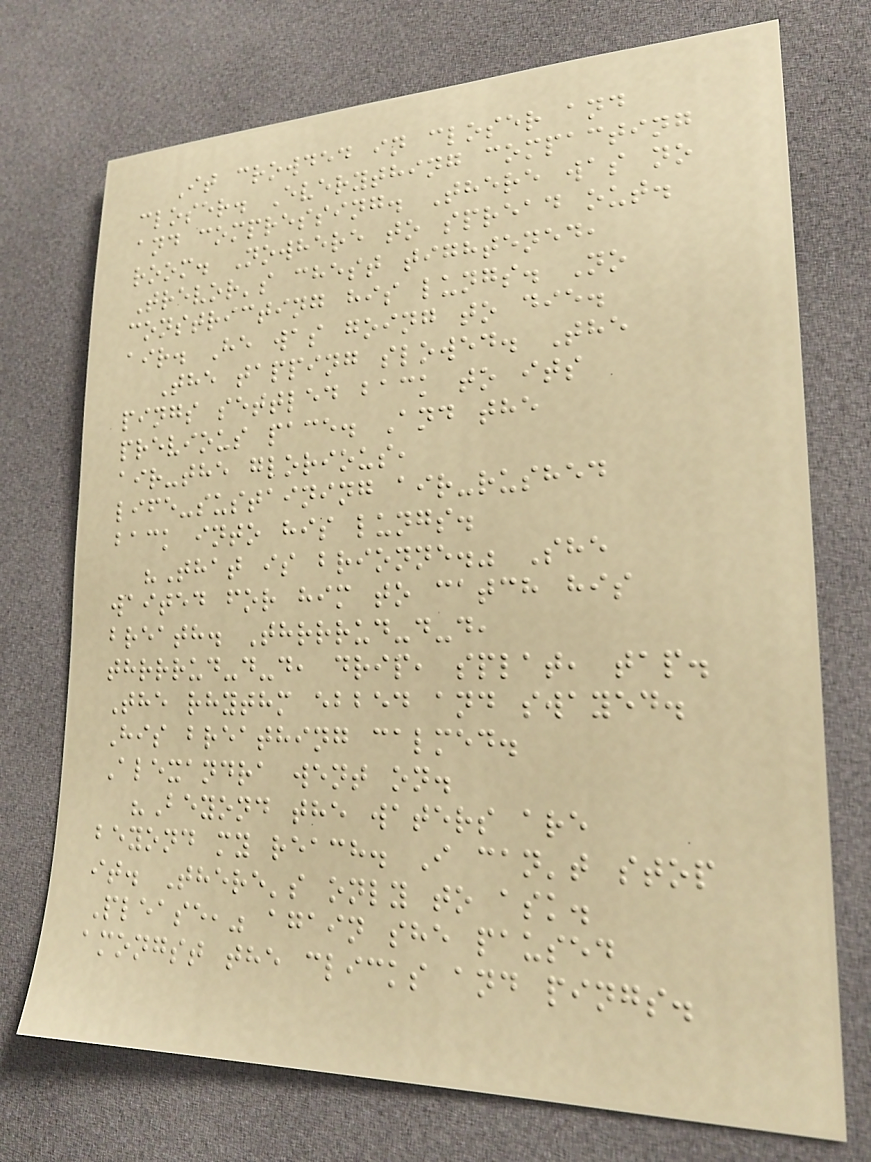It crowded in closer and
closer. Everything compacting
and compressing. There was no
room. Nowhere to spread out.
Trevor's chest tightened,
constricting his lungs. No
air. He was going to die.
The tapping slowed. The
pings settled back to its
previous pace. And the
air-the glorious,
life-sustaining air-rushed
back into his lungs.
"That is brionne." She
waited for him to catch his
breath. Thrrrud-d-d,
thrrrud-d-d, drip, splat, tap.
The rhythm ebbed and swayed.
His breathing calmed.
Alexandra went on.
"Beyond the waters are
beyond my reach. I can't stop
it. There's only to ask.
Please," again she paused
amongst the clicks and pings.
